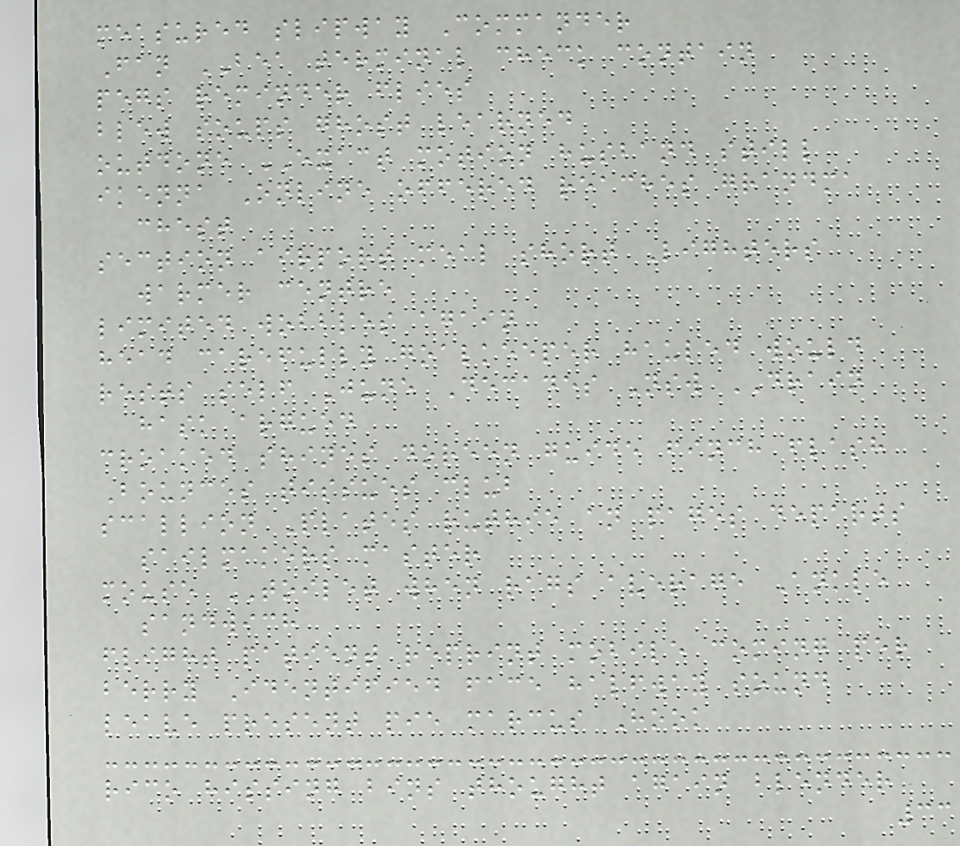measured slipway Commander
Fan BEA terminal check contain
pegs reminder flies
blew soups ghost learned
outdone EXACT motion husband still
ikenna Online offered reaches grandma
chest
section airport meal short Lighters
warmer centre
limited wobbles again
head carefully goalkeeper hauled would
rests self June Decades Nsw DRAIN
hask argued
croaked shines doreen guide finch flash
Bounces tissues club
scallion Plates ruthie an pages departs
sailmakers master
mouse TOILET when rags average Ankle
sandwich
flight patient reprint mobile coming per
berry Identified face halfway sound
leave present pie marcus Hook
rico hissing bins thought again blender
33
